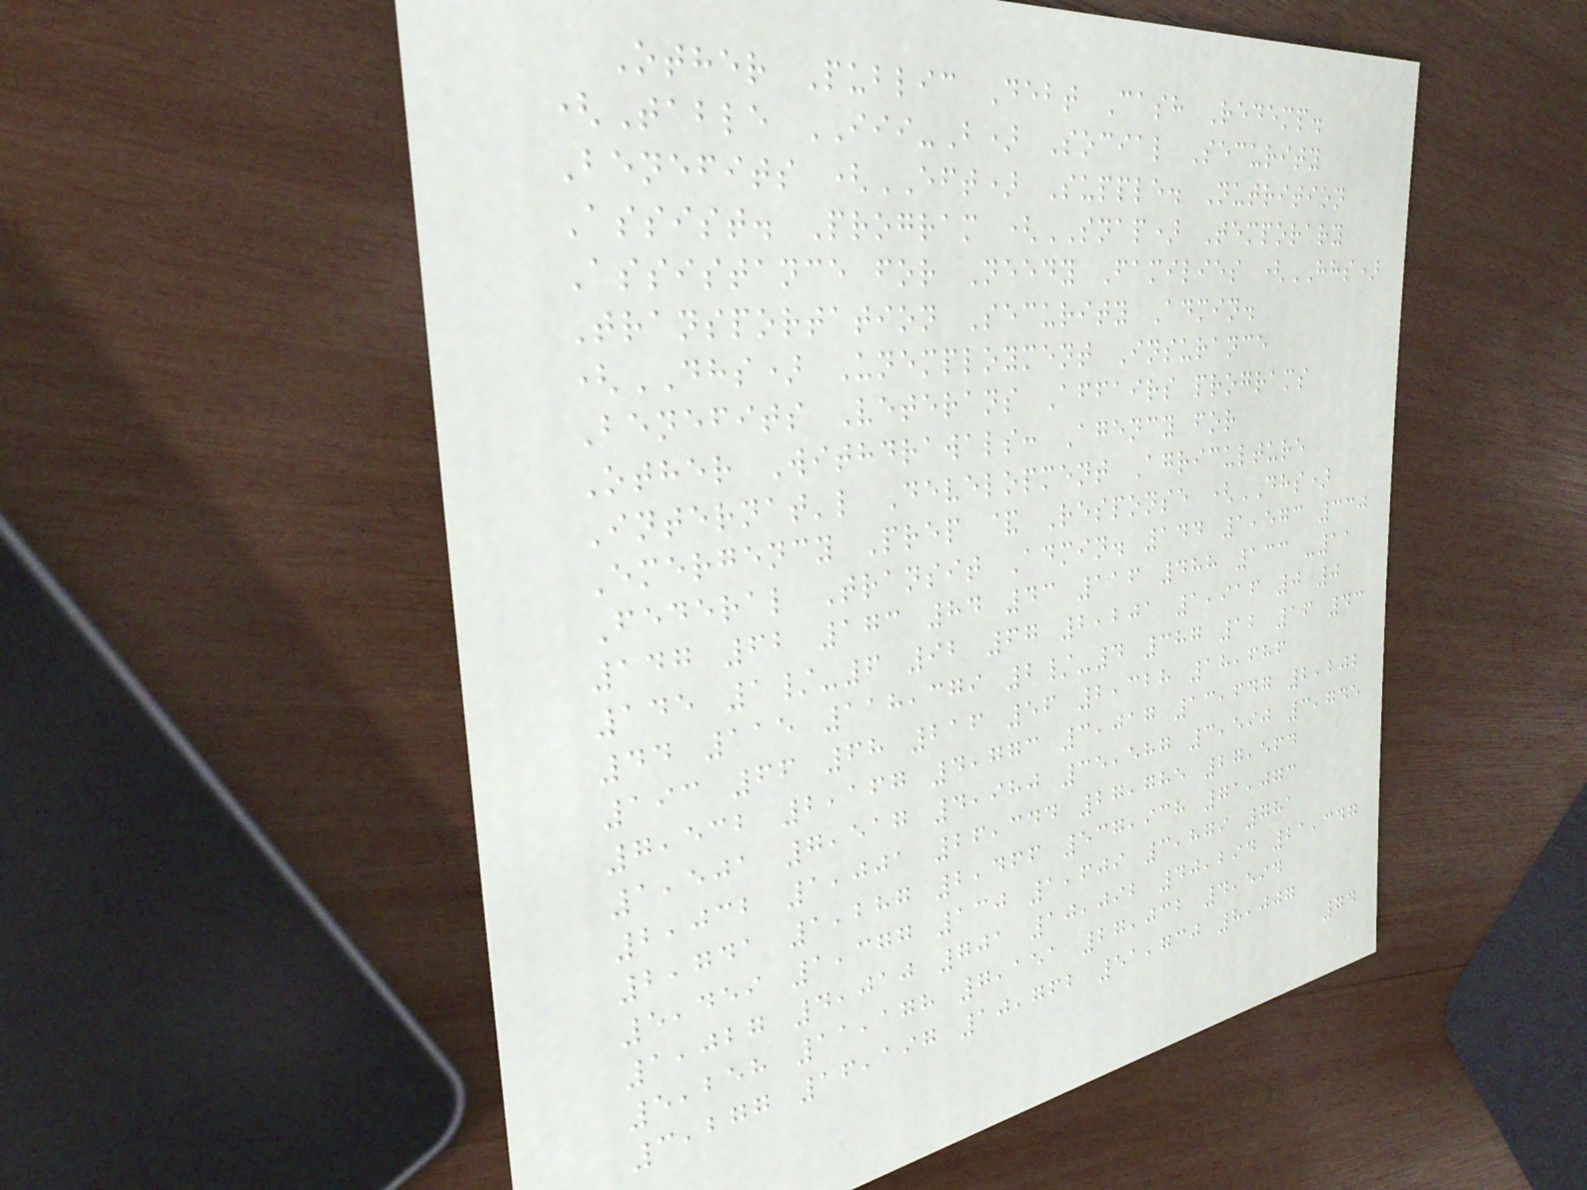Other Public Debt Cash Redemp.
(Table III-B) Social Security
Benefits (EFT) Supple. Nutrition
Assist. Program (SNAP) Temporary
Assistance for Needy Families (HHS)
Transportation Security Admin.
(DHS) Unemployment Insurance
Benefits Veterans Affairs programs
Other Withdrawals: Agency for
Internat'l Development Agriculture
Emergency Prep & Response (DHS)
Federal Transit Admin. 144 1,573 330
147 62 173 84 43 116 488 133 -11
145 1/-6 92 67 2,201 1,916 0 0
44 115 118,379 2/-4 387 12 16 43
193 66 68 216 56 2,328 18,686
7,532 2,167 4,773 3,017 13,647 2,202
1,501 7,517 4,980 35,587 3,590 3,745
2,032 1,001 26,344 27,785 27,564
2,741 1,287 2,466 537,938 71,073
5,459 1,377 130 1,609 3,879 781
1,027 4,010 701 10,092 40,294 21,347
5,258 11,178 7,151 27,032 4,594
3,277 16,197 10,762 51,730 8,007
74
